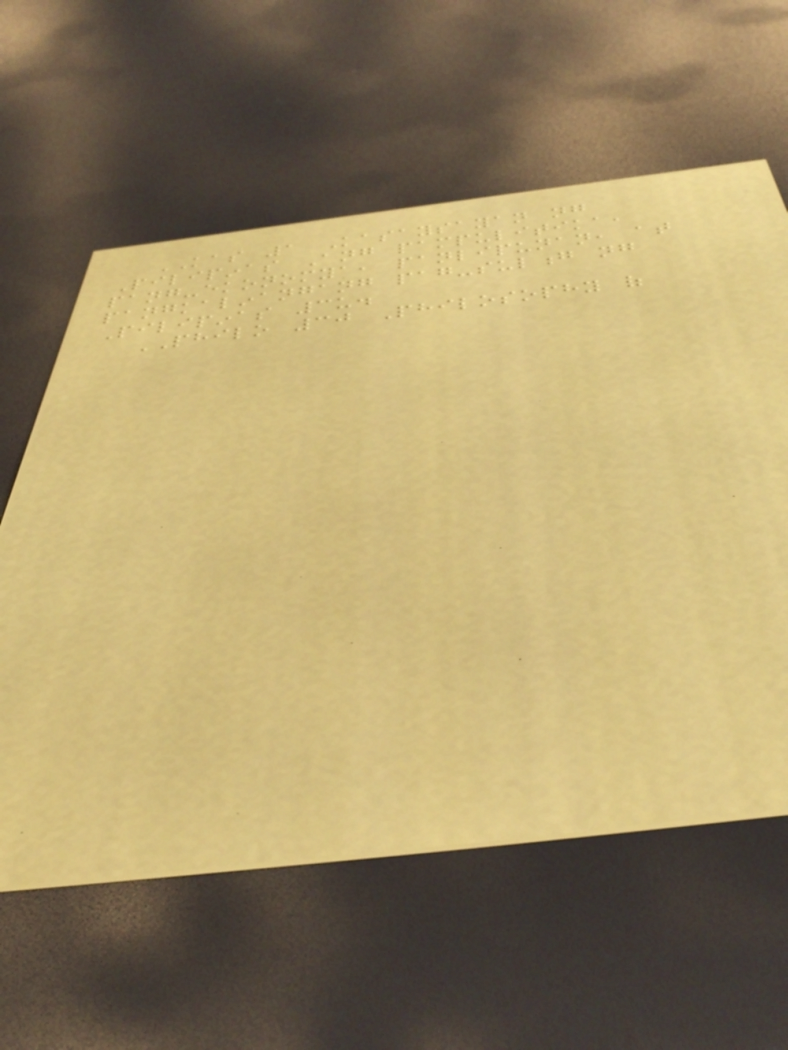KAS 1 Kasaysayan ng
Pilipinas Ang pampulitika,
pang-ekonomya, panlipunan, at
pangkalinangang pag-sulong ng
Pilipinas 3u.
PHILO 30 Philosophy of
